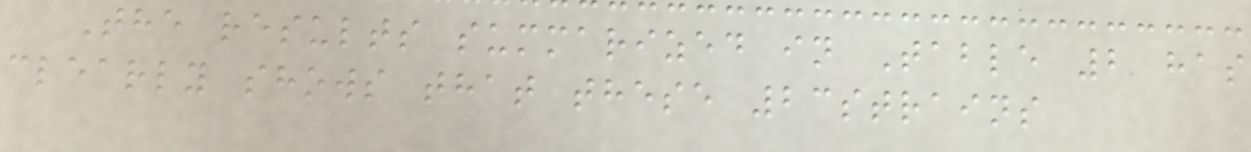The results summarized in Table 2 has
clearly shows that these 23strains
